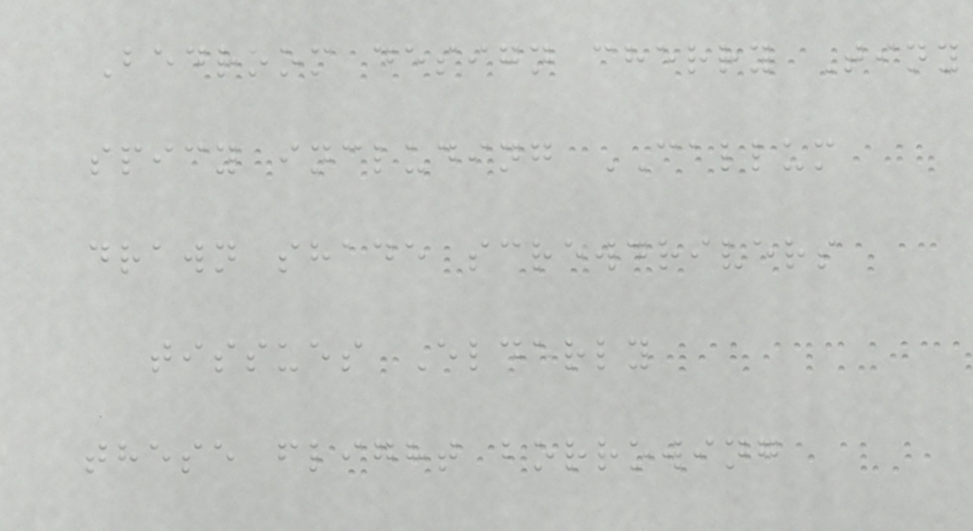Bedroom design cherry Tiny
spicy including CALLUM
drawn shade screwdrivers
tissues Elderly
these flight borrowing
